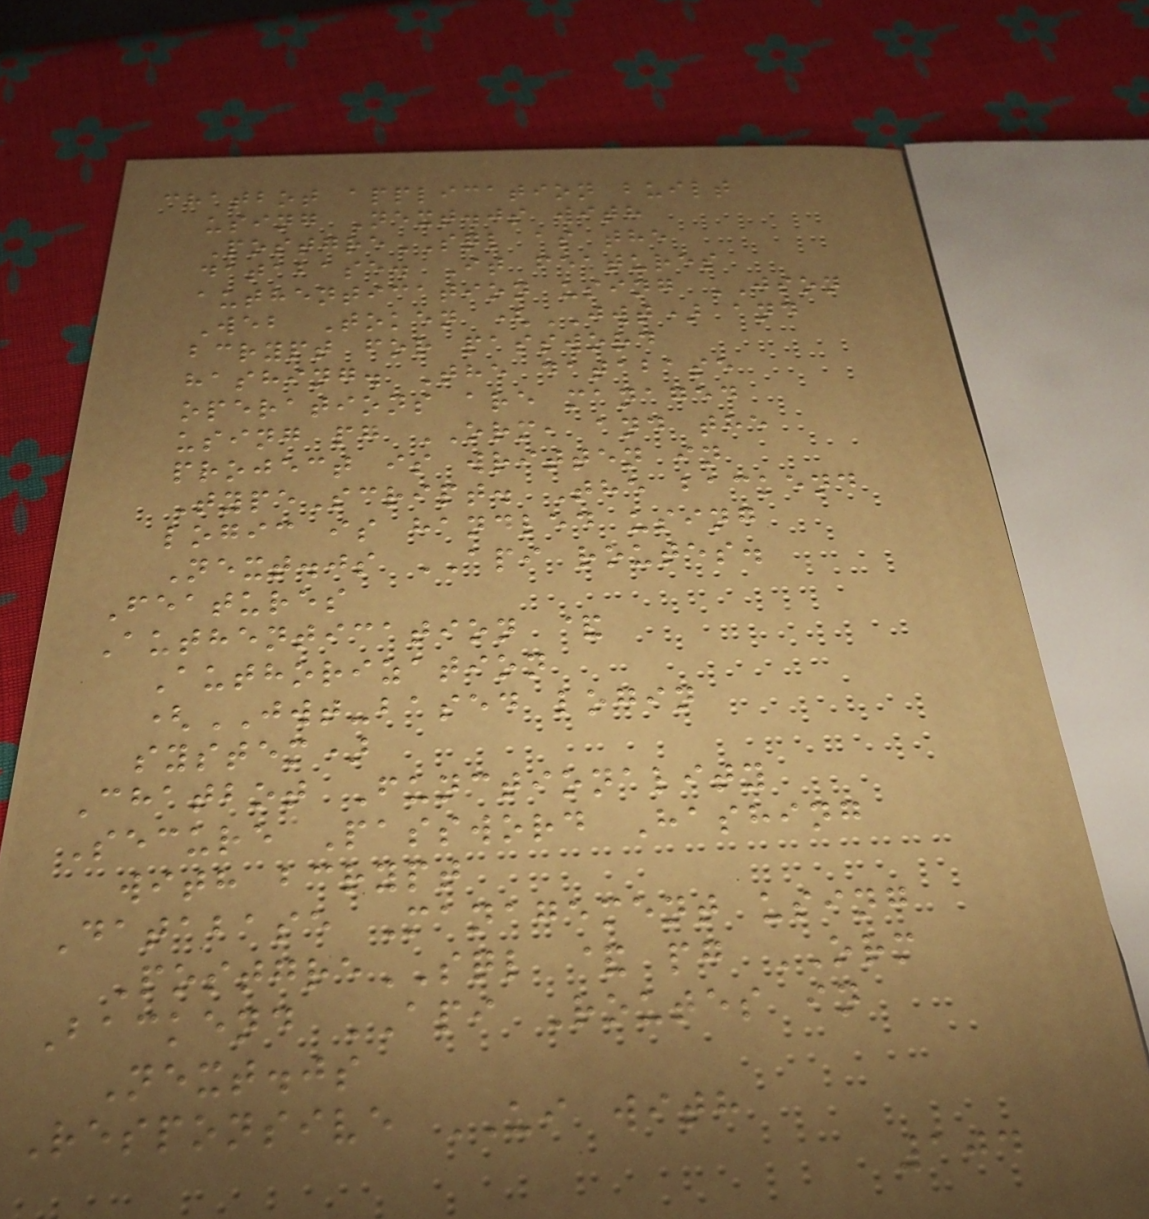chatbot application built
using Next.js with
PostgreSQL as the
database. It features
authentication using JSON
Web Token (JWT) and
bcrypt for password
hashing. The database
operations are managed
using pg ORM, and the
project is written in
TypeScript. The backend
logic is handled using
Next.js API routes.
Features
Authentication &
Authorization
(JWT-based login
system)
Chatbot Functionality
Secure Password Hashing
with bcrypt
Database Management using
PostgreSQL & pg ORM
Backend API Routes in
Next.js
Responsive UI with
104
